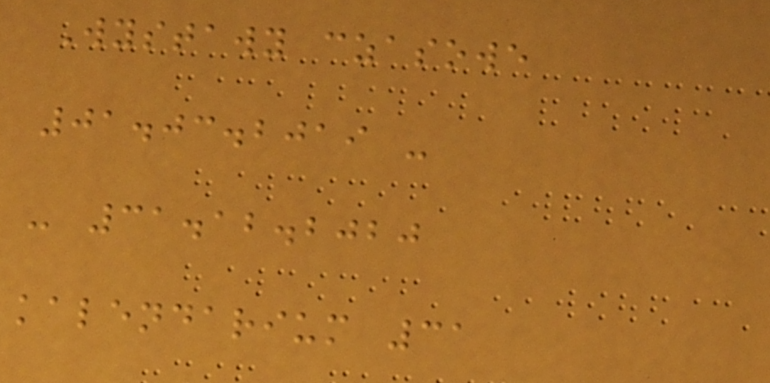Wystawy czasowe
01.03.2019 -
- 31.12.2020
kalendarium 31
